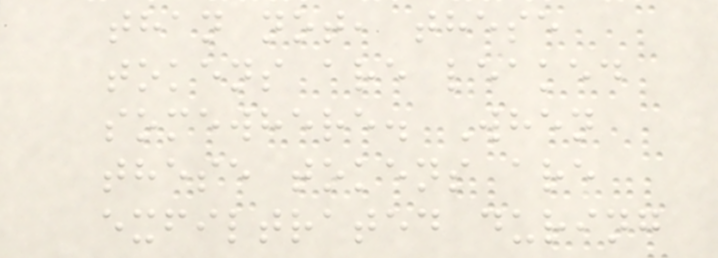than not, these
tokens are leaked
somewhere. When
these tokens are
exfiltrated during
